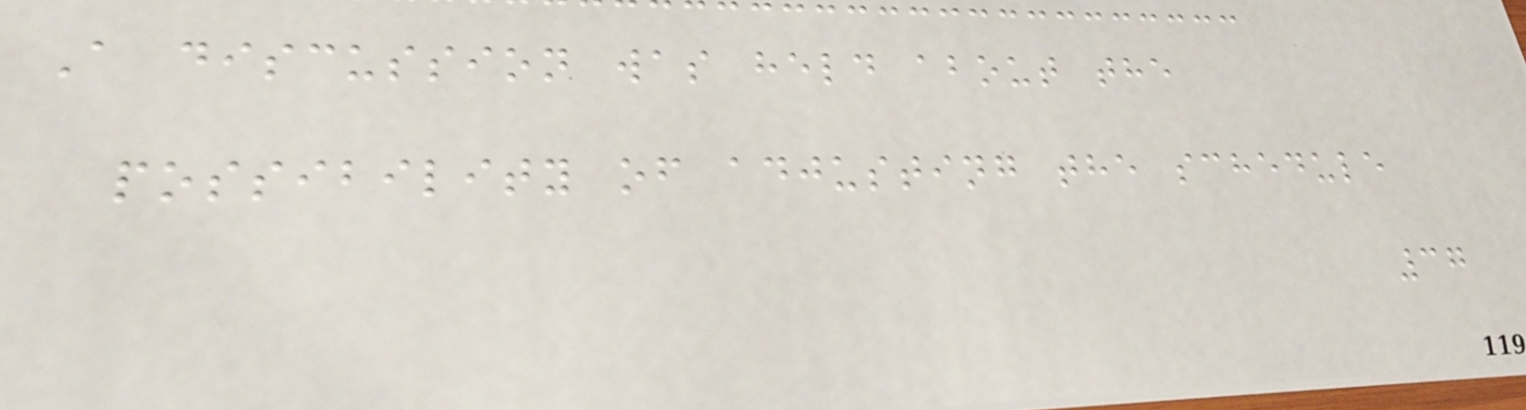A discussion was held about the
possibility of adjusting the schedule
37
